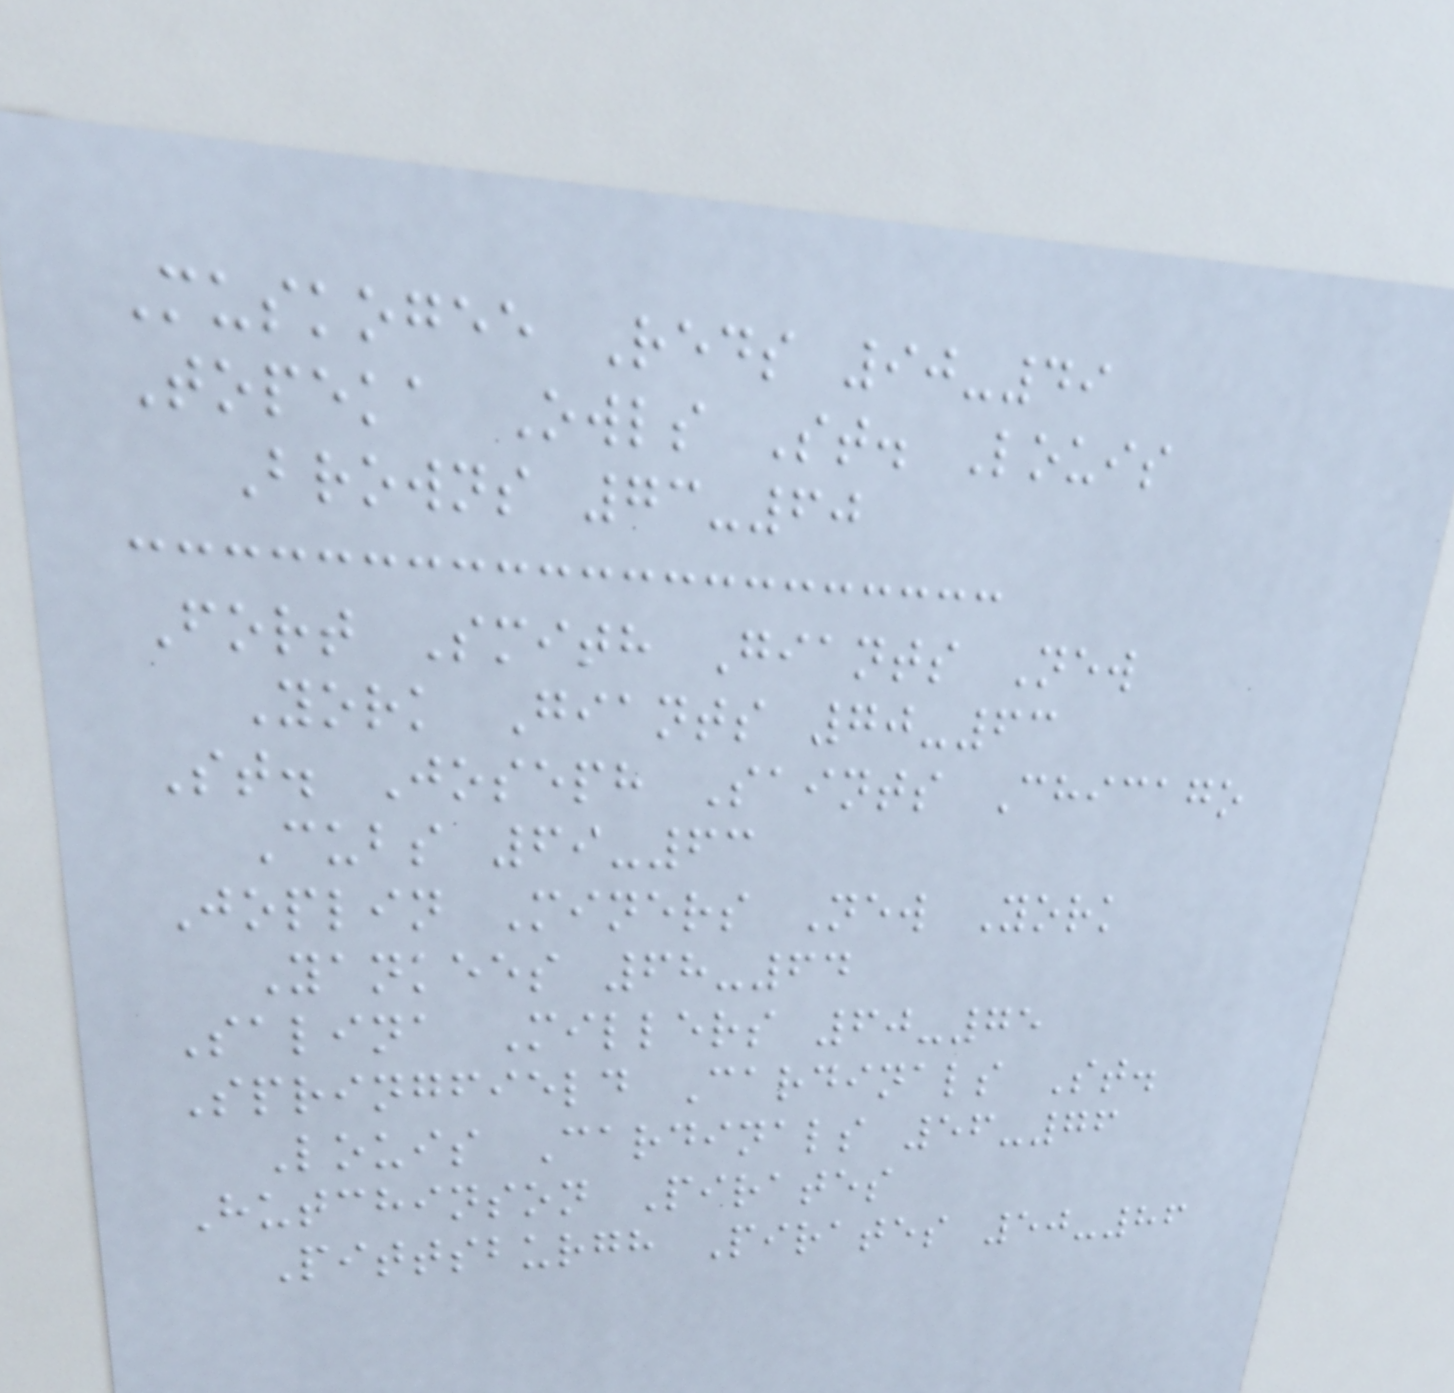Muskogee Reds 90-49
Topeka Owls St. Louis
Browns 73-60
Fort Smith Giants New
York Giants 70-63
St. Joseph Saints Chicago
Cubs 69-63
Joplin Miners New York
Yankees 68-64
Salina Millers 60-75
Springfield Cardinals St.
Louis Cardinals 56-76
Hutchinson Pirates
Pittsburgh Pirates 50-86
